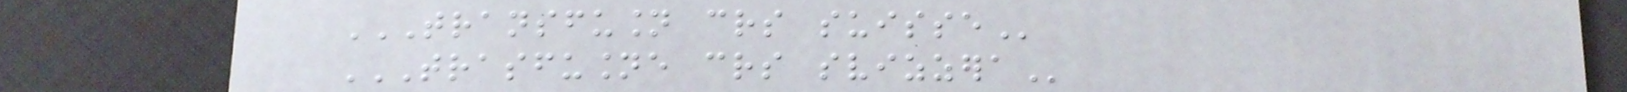TRANSFUSION CRS SUISSE
TRASFUSIONE CRS SVIZZERA
